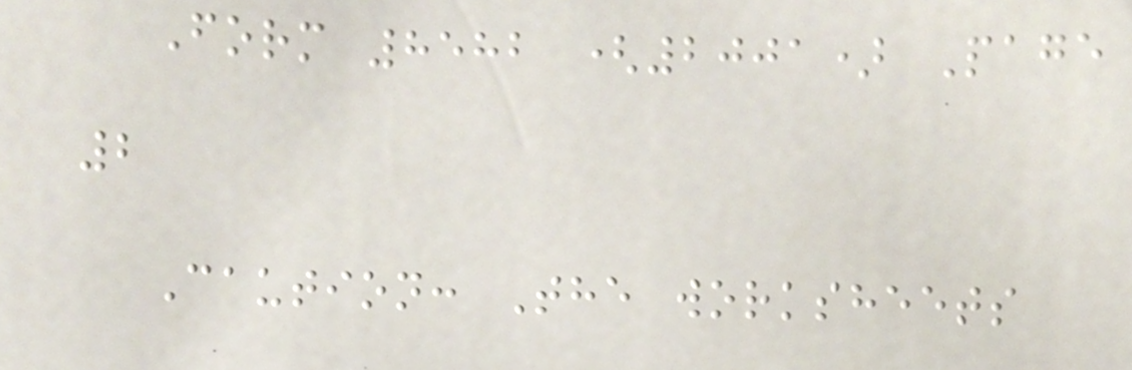Form 8582 (2001) Page
2
Caution: The worksheets
